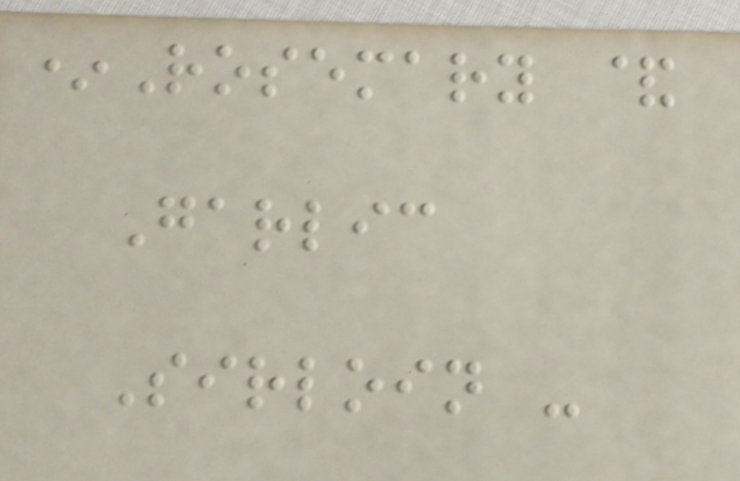*Rosemary &
Garlic
Sirloin -
